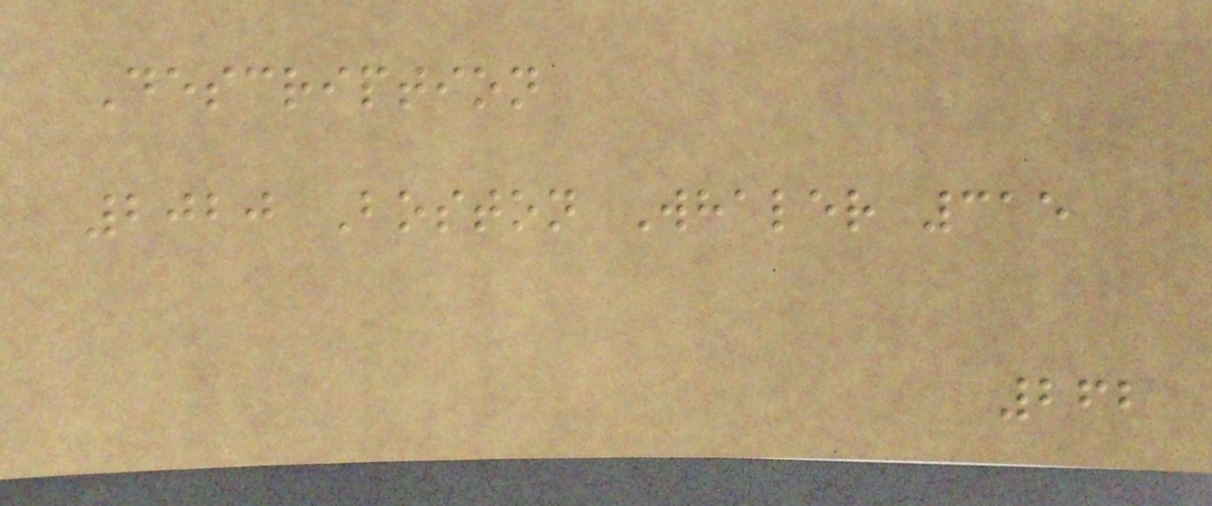Description
2020 Boston Whaler 315
262
